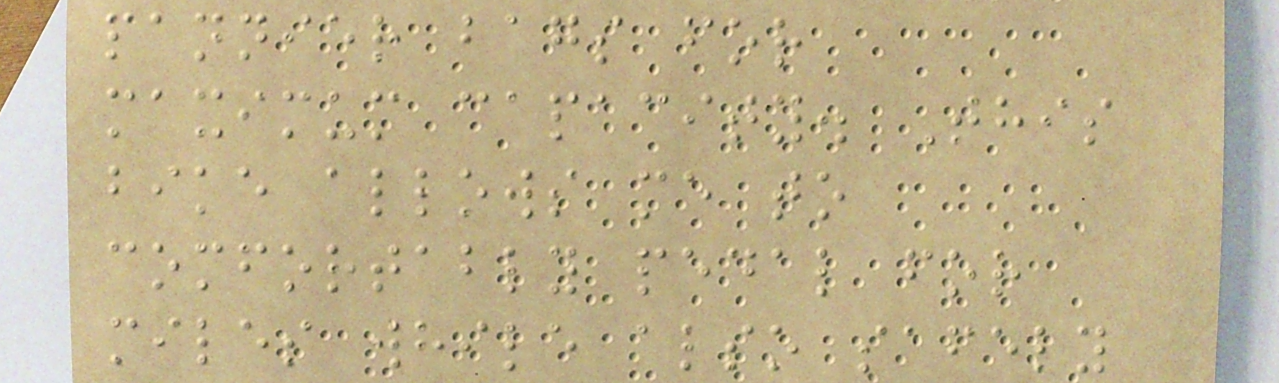pannier bags for
maximum capacity. This
bike allows me to
comfortably pedal for
miles while also safely
